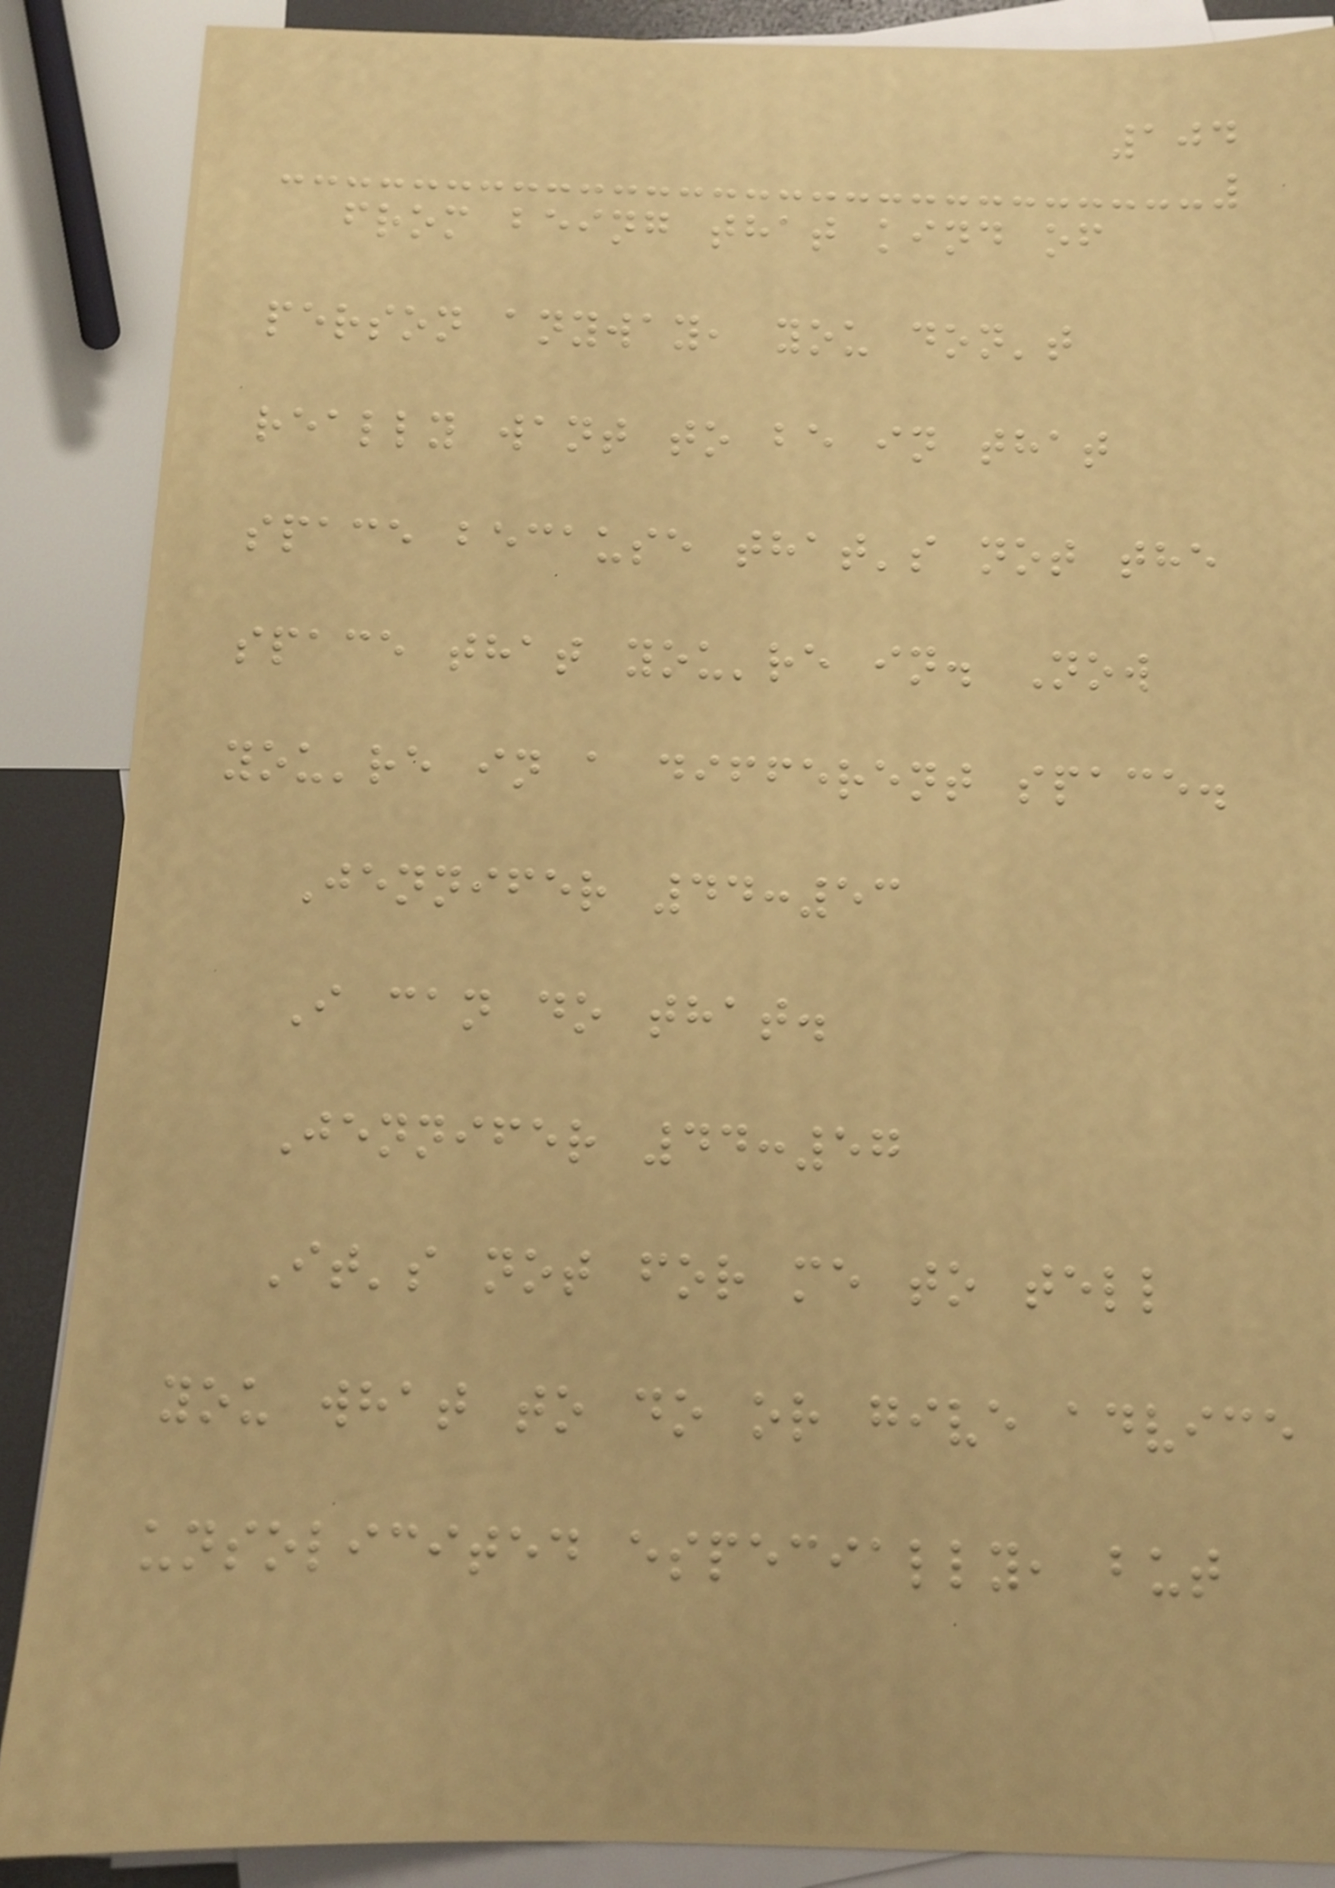104
from being that kind of
person anyway, you don't
really want to be in that
space because that's not the
space that you're in. Now
you're in a different space.
Jennifer 44:53
I can do that.
Jennifer 44:57
It's not for me to tell
you what to do or give advice
unsolicited especially, but
